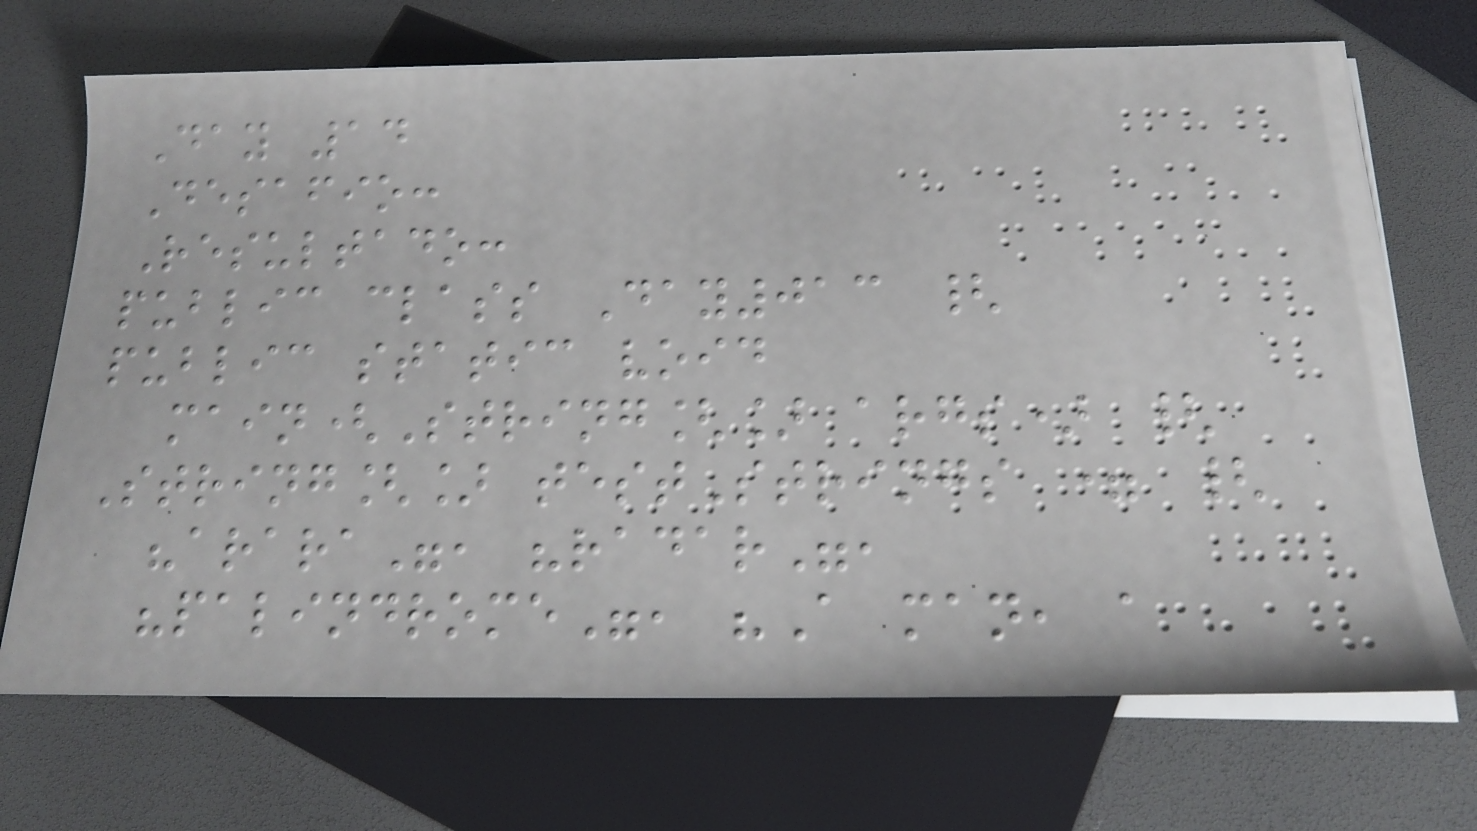Day 14
Desafio:
Resultado:
public class Day013 {
public static void
main(String[] args) {
String[] testStrings = {
"arara", "radar",
"palindrome", "A man, a
